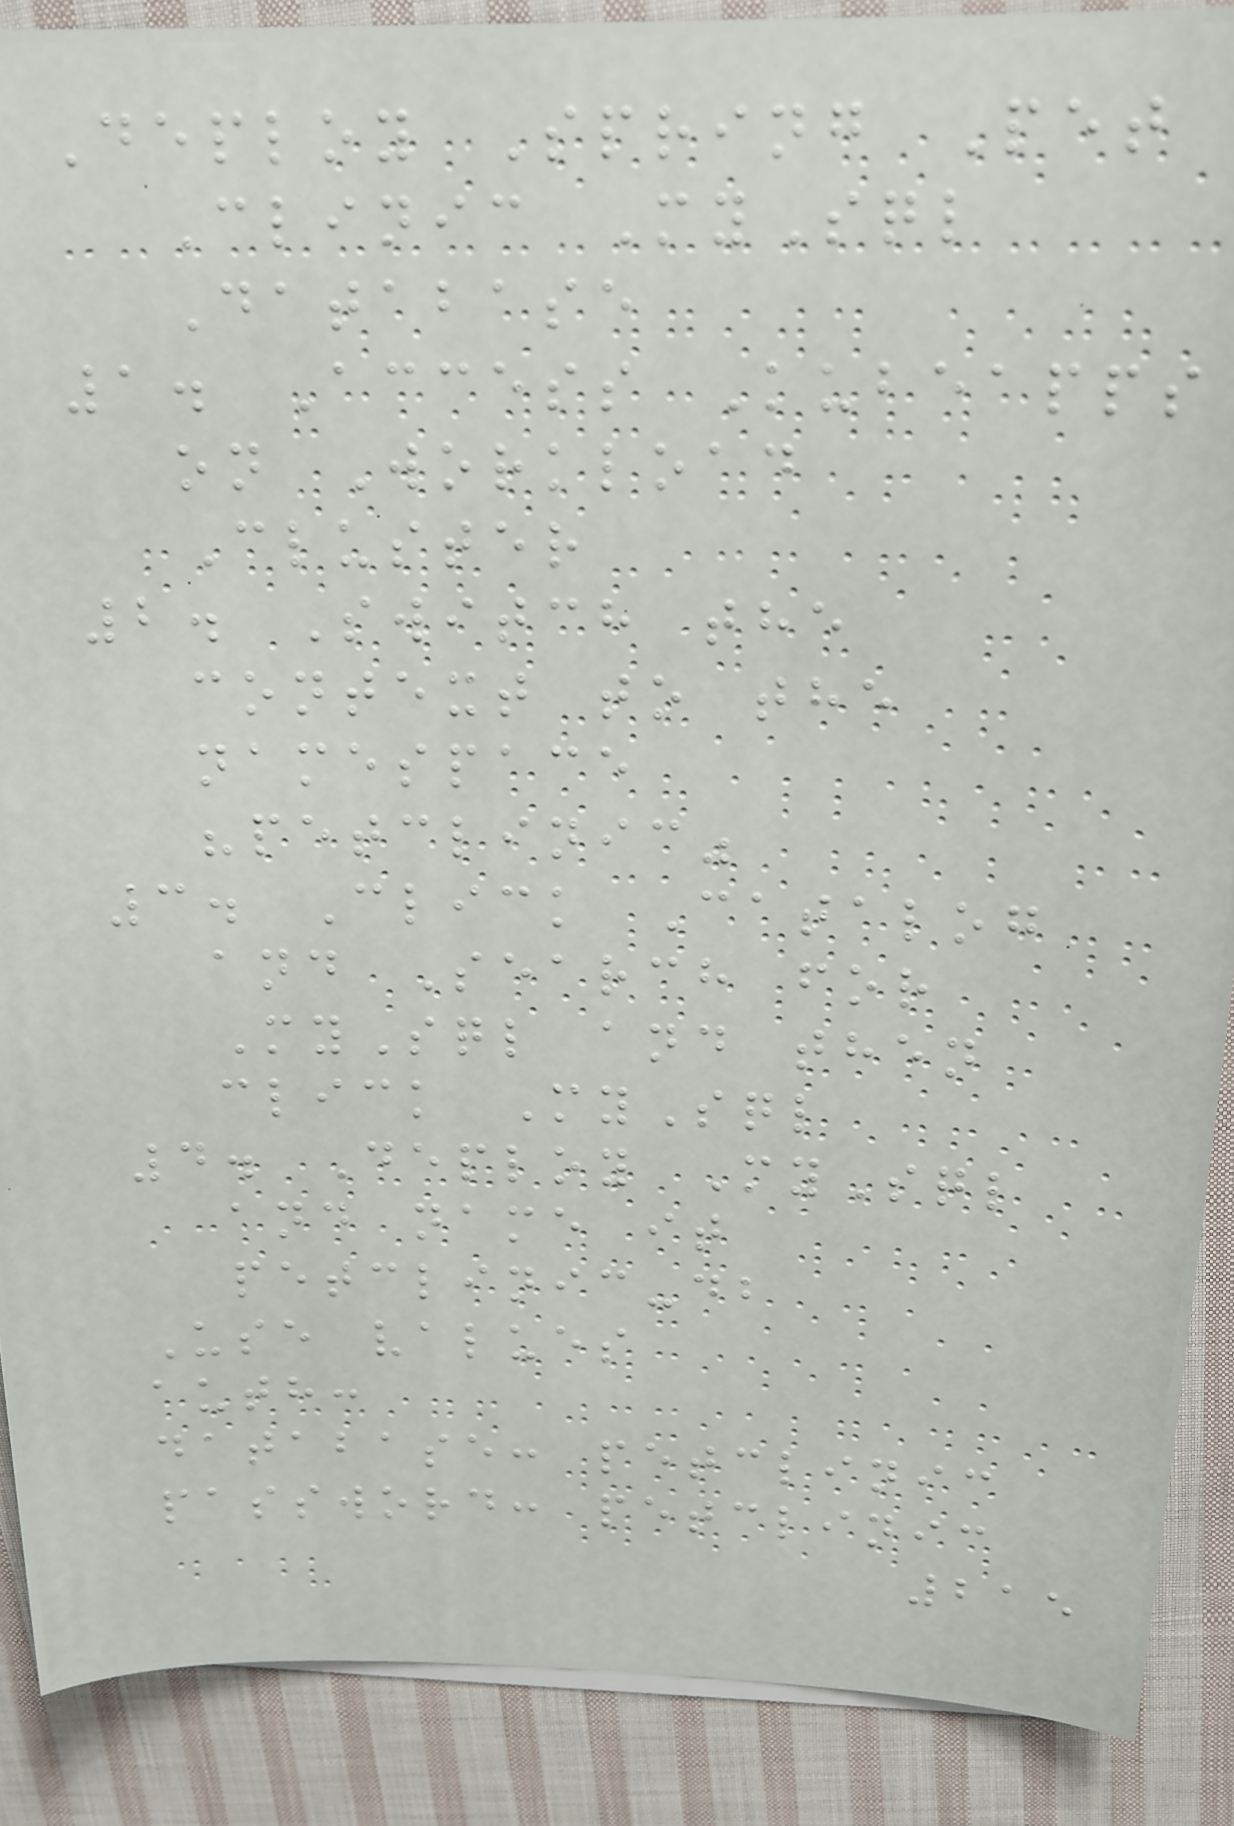Deploy Spring Pet
Clinic MySql
Database
1. Access Kubeapps
on Workload
Cluster
2. Switch the
context to the
namespace
"petclinic"
3. Click Catalog
and Search for
MySql and then
click MySql
4. Deploy MySql
and name it
petclinic-db
Use values
auth:
database: petclinic
password: petclinic
215
